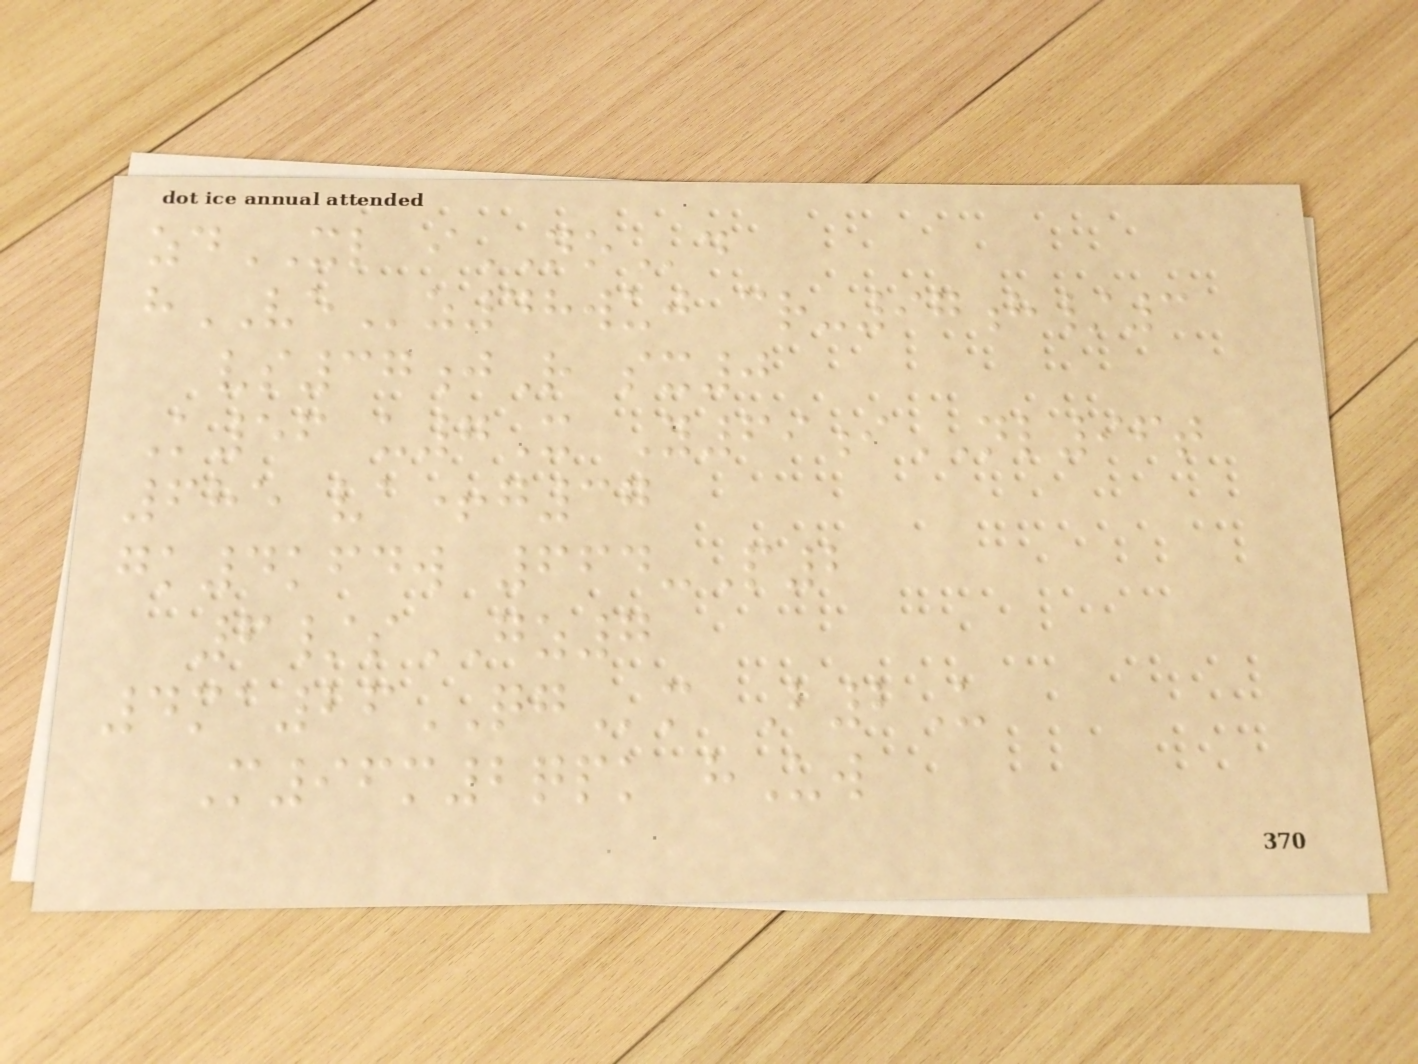zdXL iNOd
hVEz48wuj cr-97h/3
vs37jR sx0
K56 u7X Y69iNL96t
685 va+g37
gk4kfdw 664-P2
6/sGZ7
4ma26QGm B2U
M96m2qpk hUw
